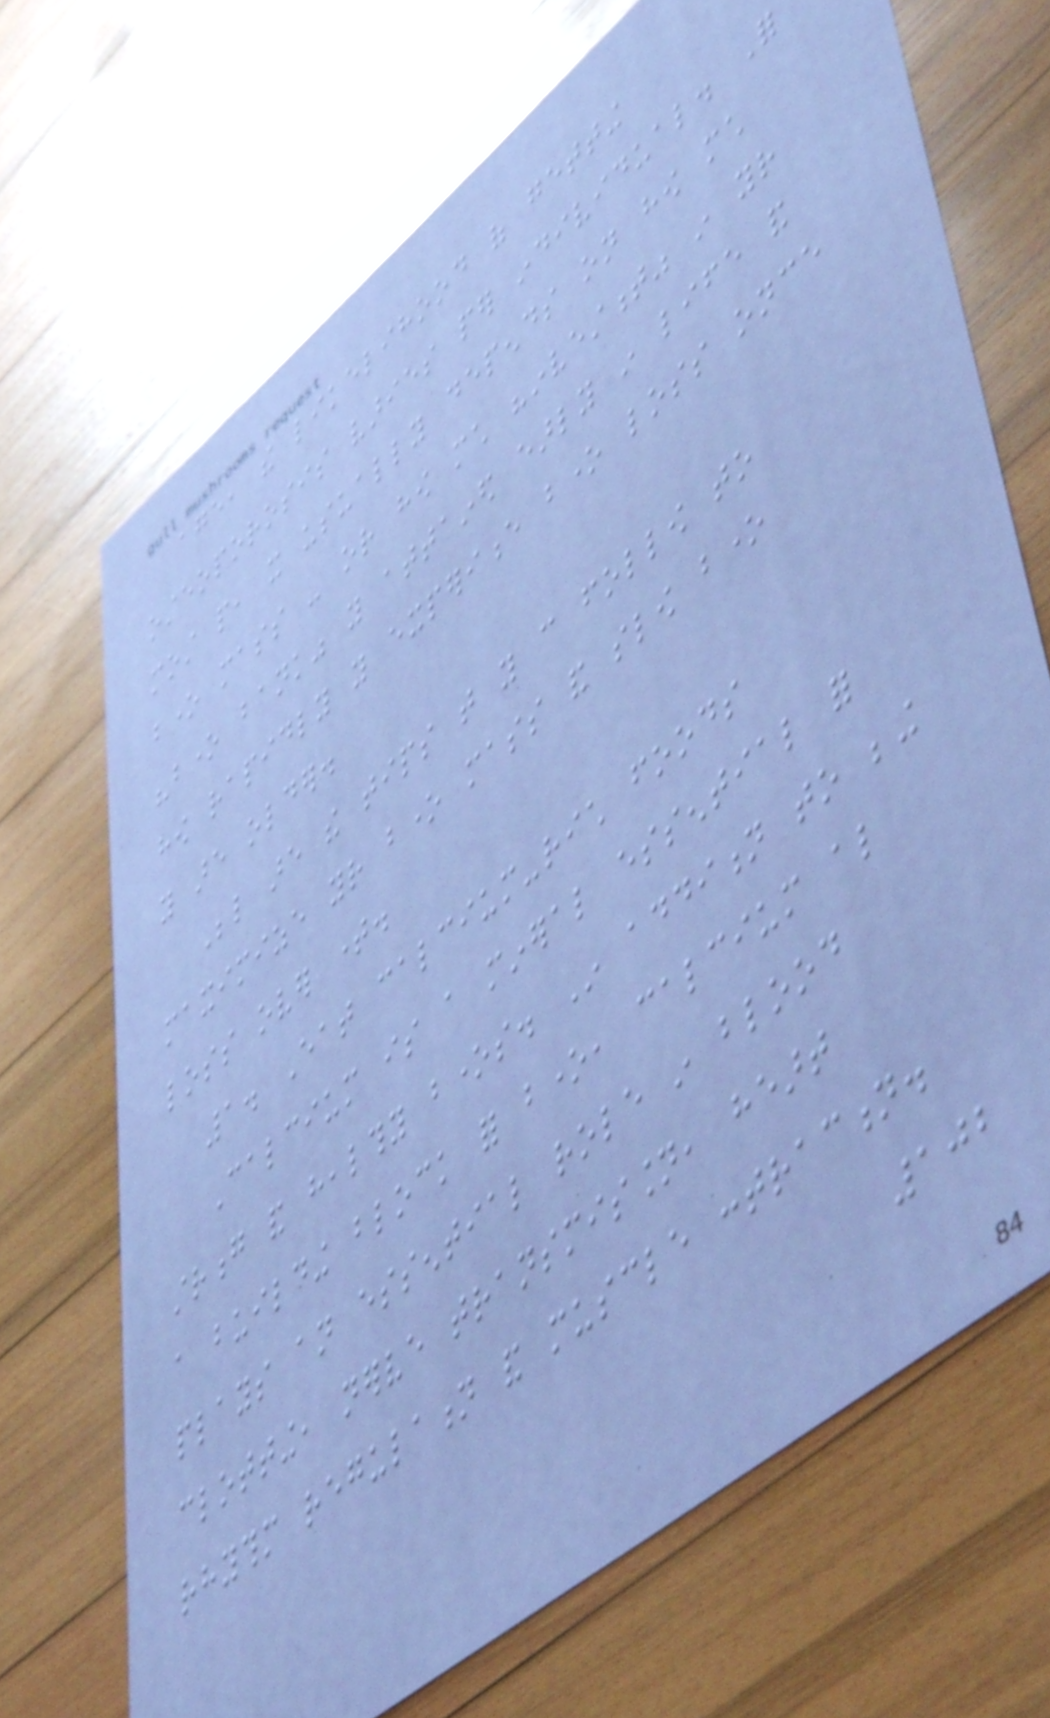age, the likelihood of getting
osteoporosis varies per individual. For
most people, it usually depends on how much
bone mass - or how much "investment" in your
"bone bank" you attained early in life and
how rapidly you experience bone loss once
you are older.
Below are the tips that you can follow to
maximize your bone mass and slow bone
loss over time.
1. Eat calcium-rich foods
Calcium is a mineral essential for
strong and healthy bones. In addition to being
a building block for bone, calcium also
plays an essential role in blood
clotting, nerve transmission, heart
rhythm regulation and muscle contraction.
102
